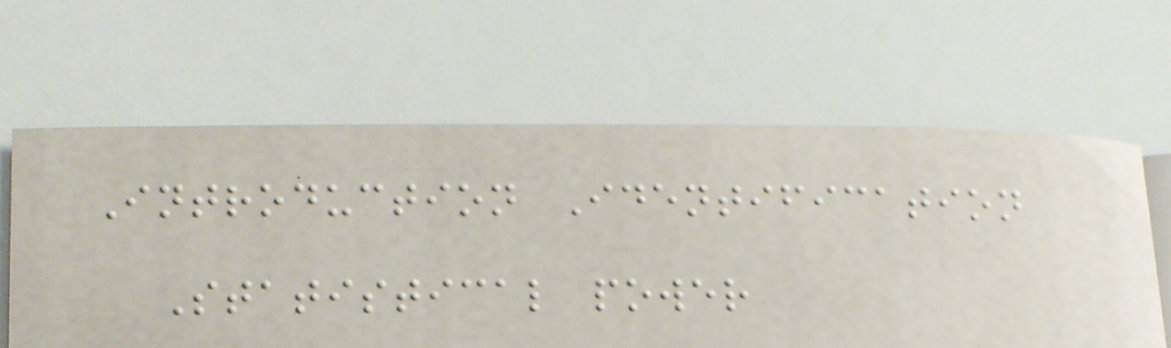Introduction Identification
Statistical power
